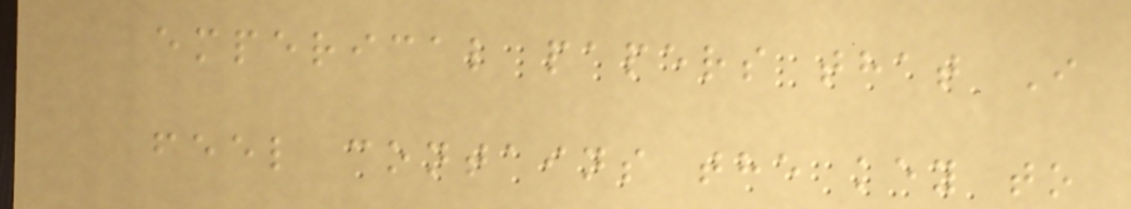emperical papers that I
feel contains the key to
